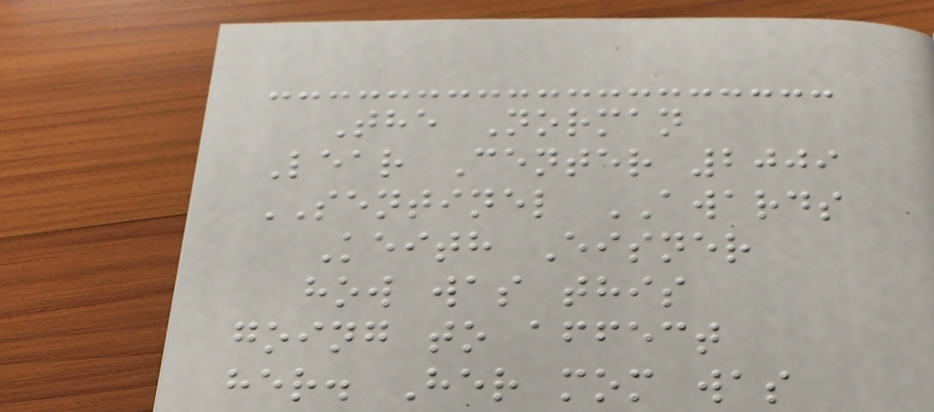The Norman
Lear Center 2009
SENTINEL AWARDS
Keith Eisner
how was this
going to affect
her. Her mom was
